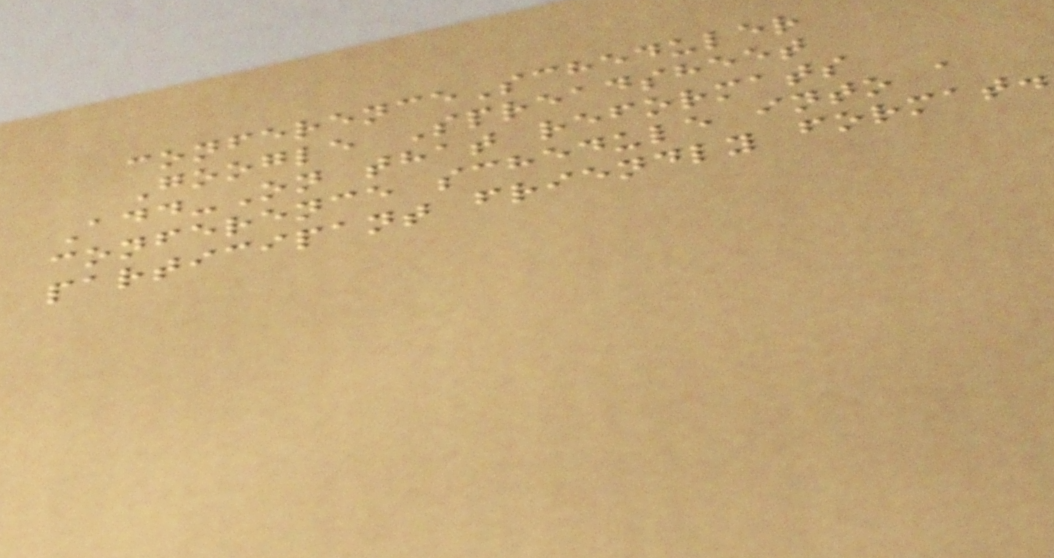conferenceScheduler
Google Spreadsheet
Add-On that reformats
conference schedule into a
participant friendly format.
